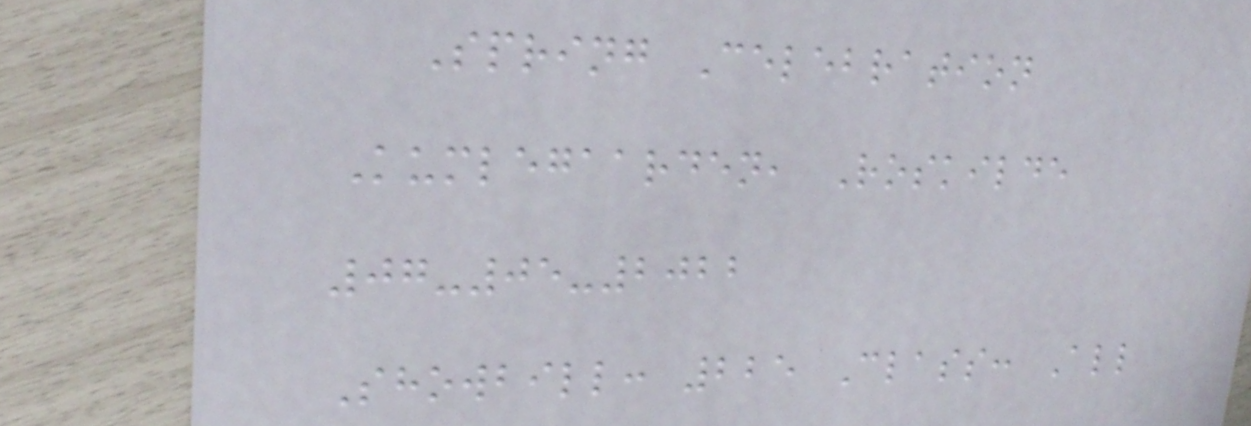Spring Celebration
Kumlegaarden, Roskilde
07-05-2022
Showbill: 225 Class: All
